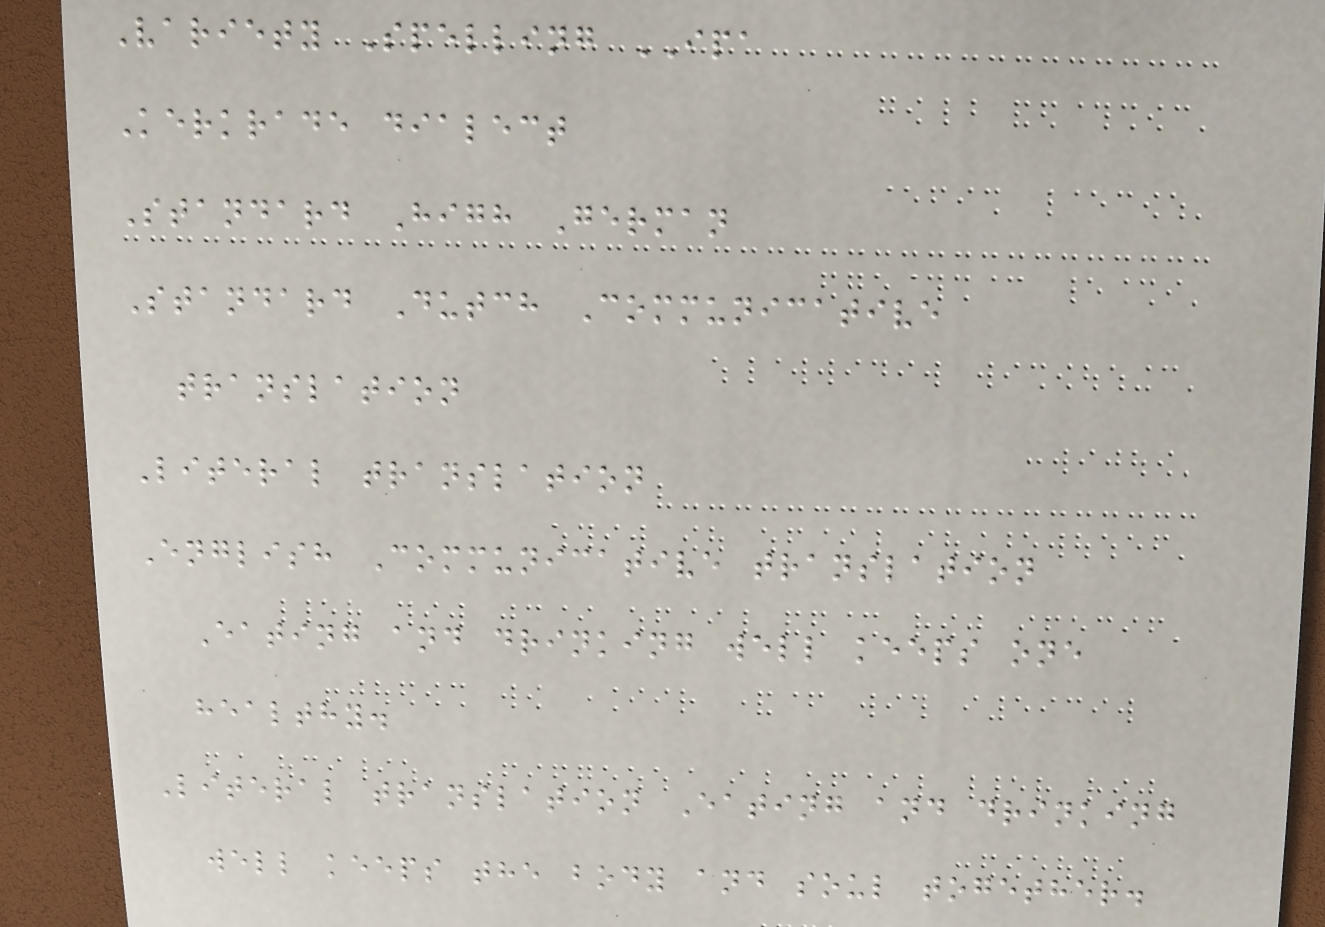Variety Spelling IPA
Kerkrade dialect
Standard High German
Standard Dutch Communicative
translation
Literal translation
English Communicative translation
Eating and drinking well keeps one
healthy.
Literal translation Eating and drinking
well keeps the body and soul together.
